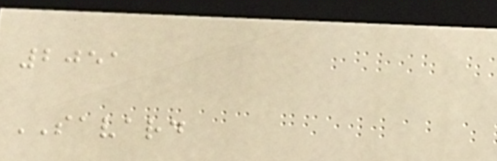2051
SAVARD
